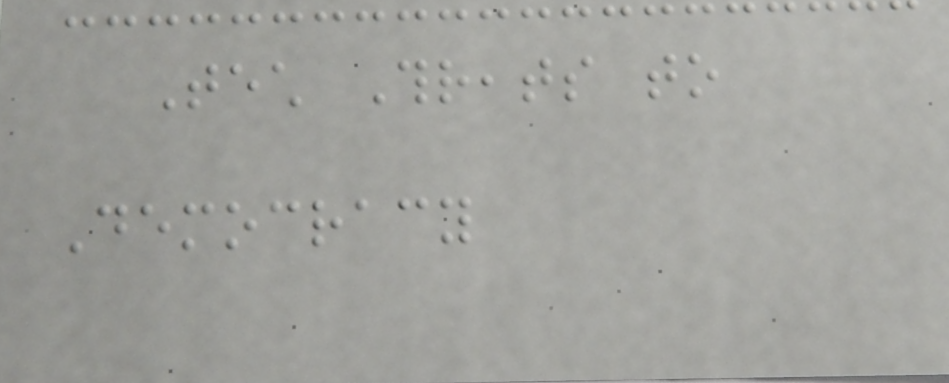Tech Threats to
Democracy
